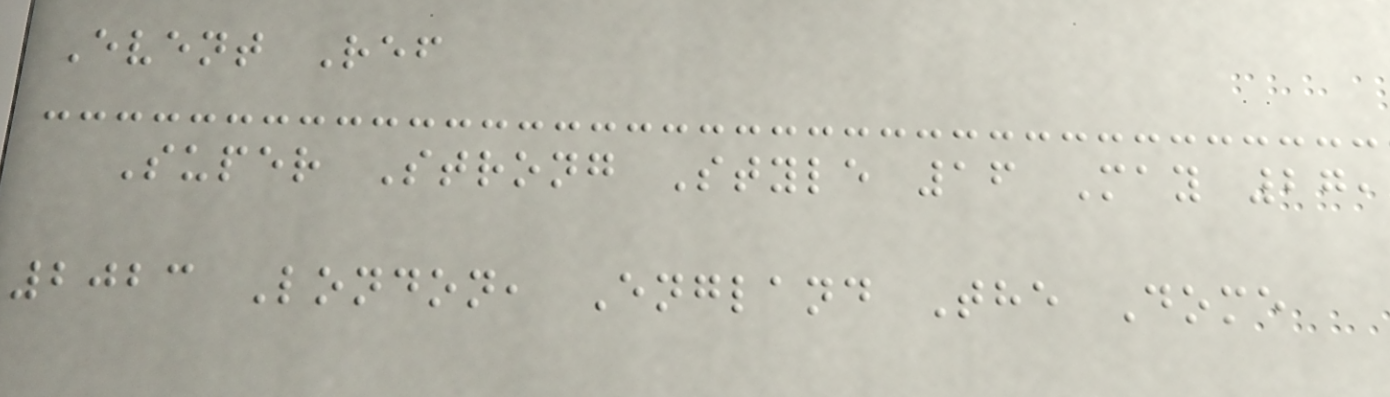Event Ref
Super Strong Style 16 May 27,
2023 London, England The Dome
